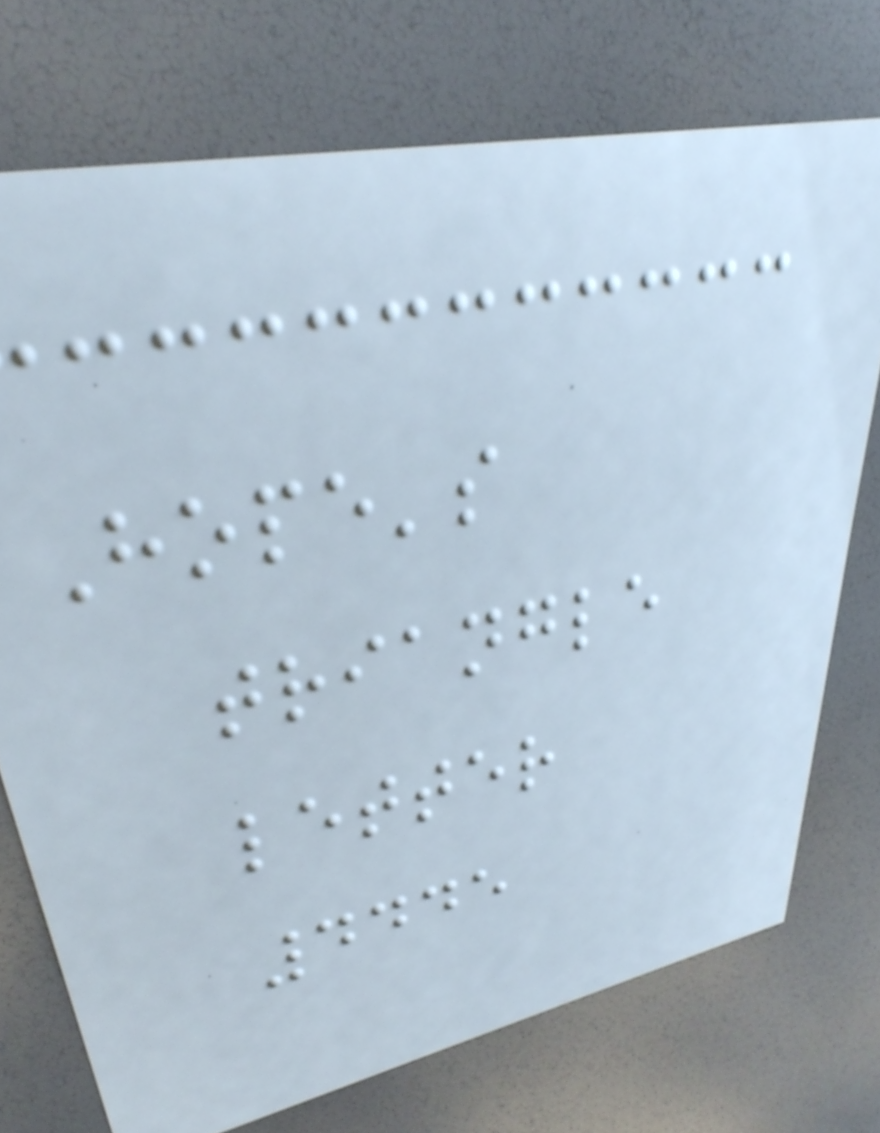Hope's
triangle
letter
4445
